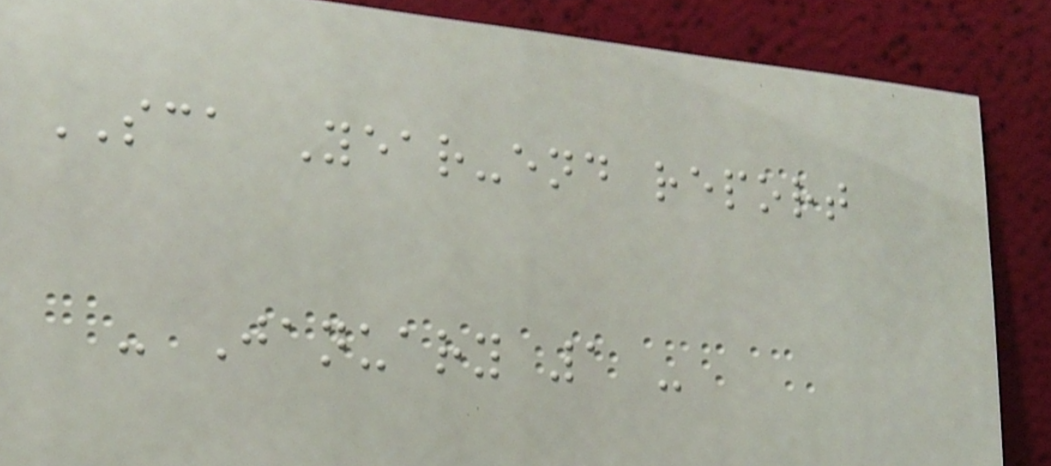SCA Year-end report
- January 1 -
